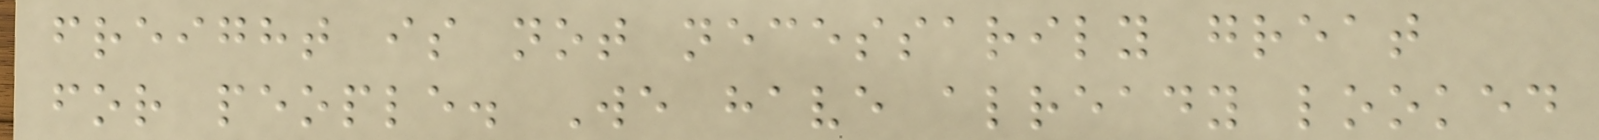freight is not necessarily great
for people. We have already looked
